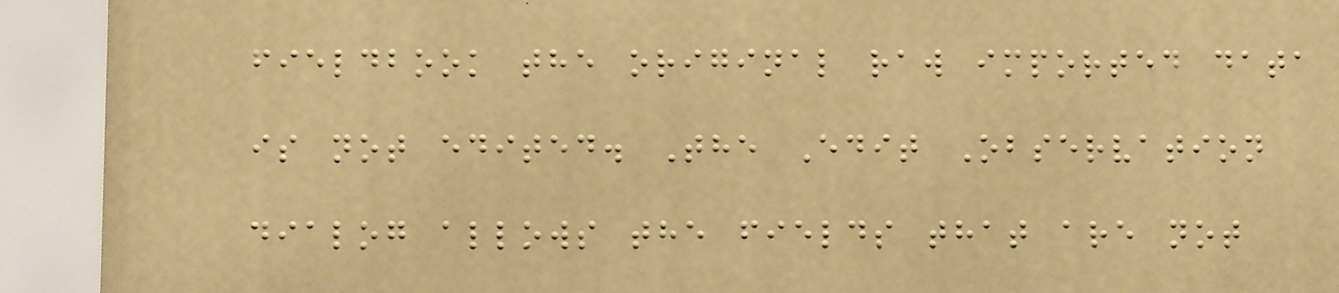fieldbook the original raw imported data
is not edited. The Edit Observation
dialog allows the fields that are not
